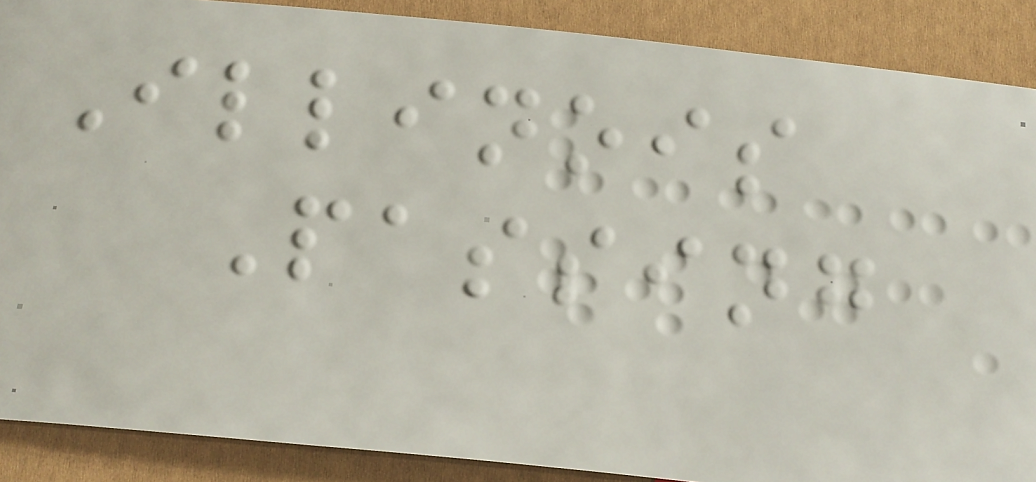Illinois
Passing
